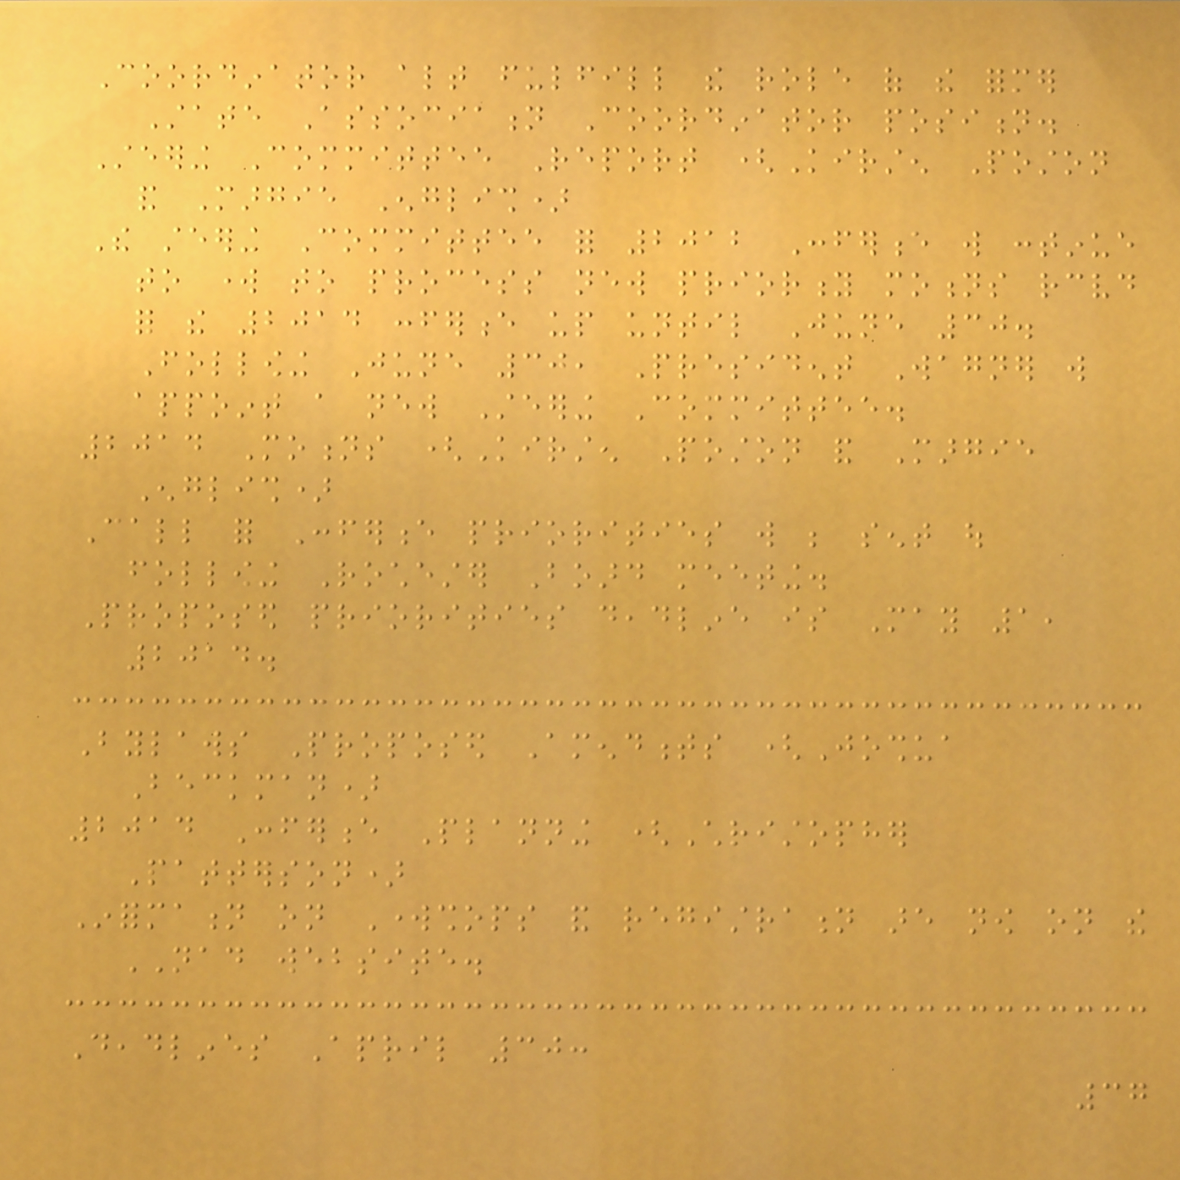Coordinator altogether fulfill the role of the former
State Association Coordinator position.
Steering Committee Report (Kirsten Poston
and Margie English)
The steering Committee for 2012 Conference will continue
to work to process new priority motions received
for the 2014 conference up until June 30.
Following June 30, President Wagner will
appoint a new Steering Committee.
2014 Motions (Kirsten Poston and Margie
English)
Call for Conference priorities will be sent out
following Rochester Board meeting.
Proposed priorities deadline is May 1,
2014.
Bylaws Proposed Amendments (Joshua
Beckman)
2014 Conference Planning (Christopher
Patterson)
Information on Workshops and registration are now on the
NAD website.
Deadlines April 30:
37
